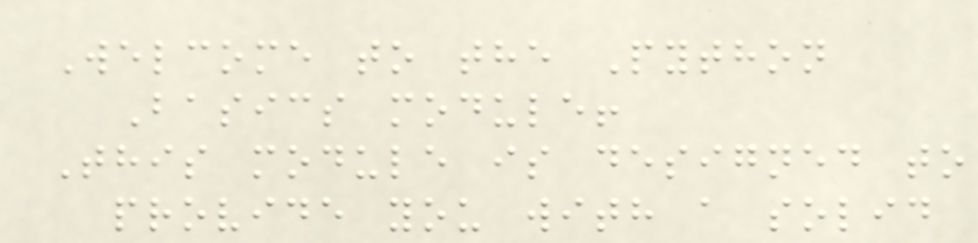Welcome to the Python
Basics module!
This module is designed to
provide you with a solid
